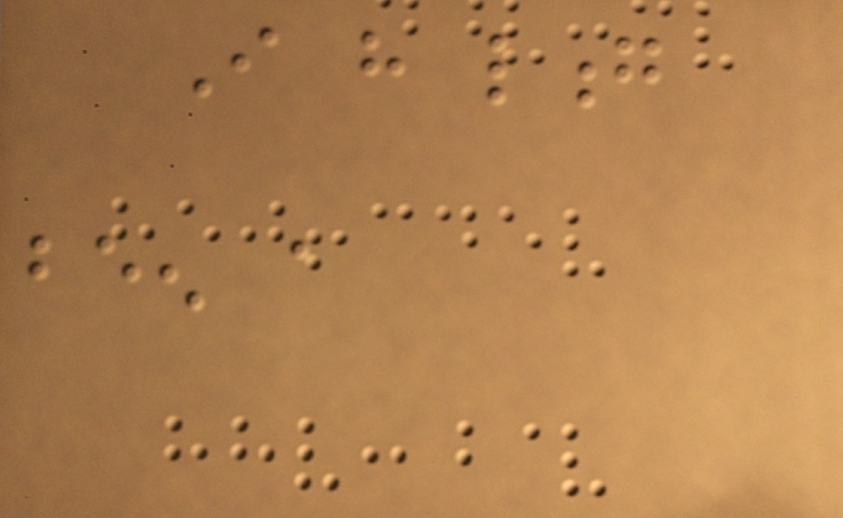I have long
been a
